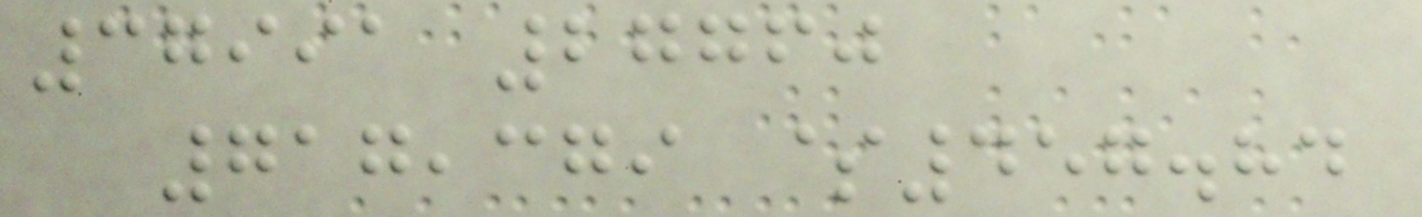37991 27760
717,379 $457.84
